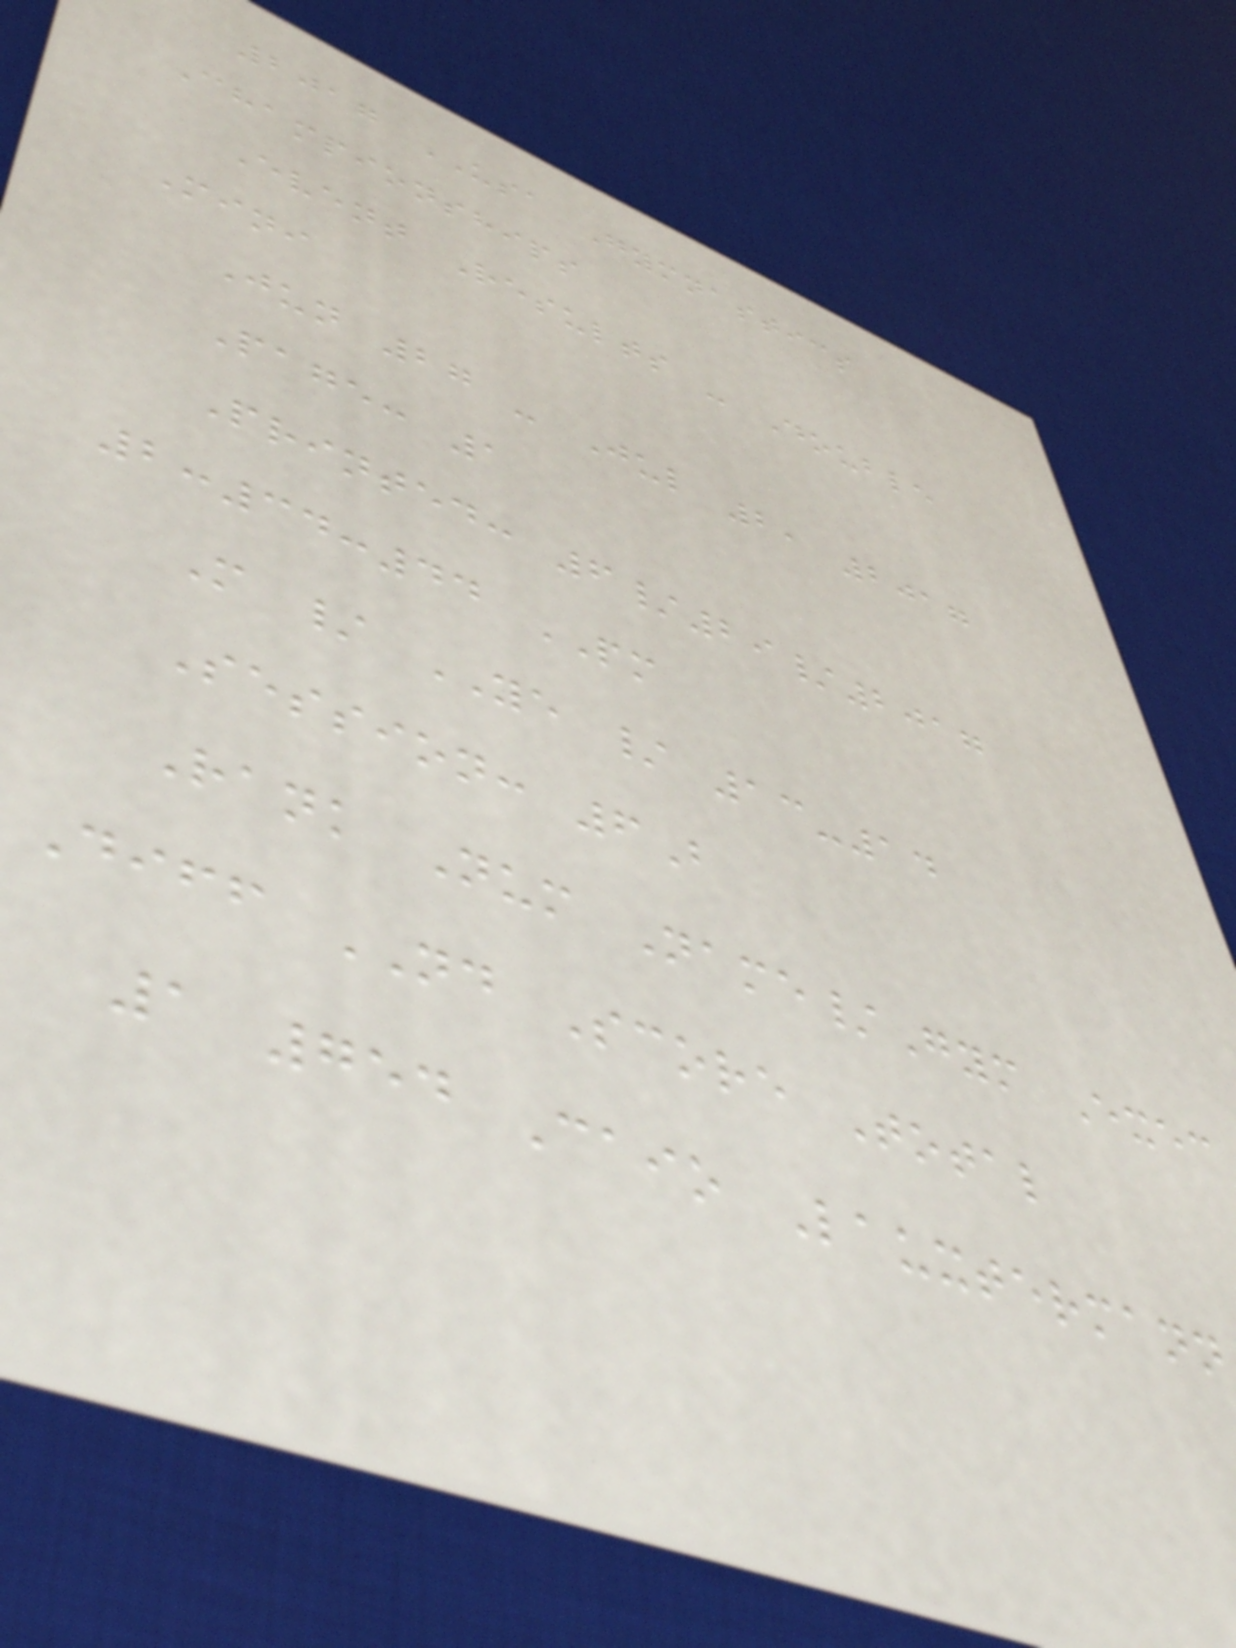2017 USA Gymnastics
Championships
Event Results - Double
Mini
Jun 27 - Jul 2, 2017
Page: 1
Printed: 6/29/2017
2:34:44 PM
M / YE / 13-14
Session: 6B
Rank Num Name/Gym Exec
Diff ND Score Total
1 754 Caio Lauxtermann
